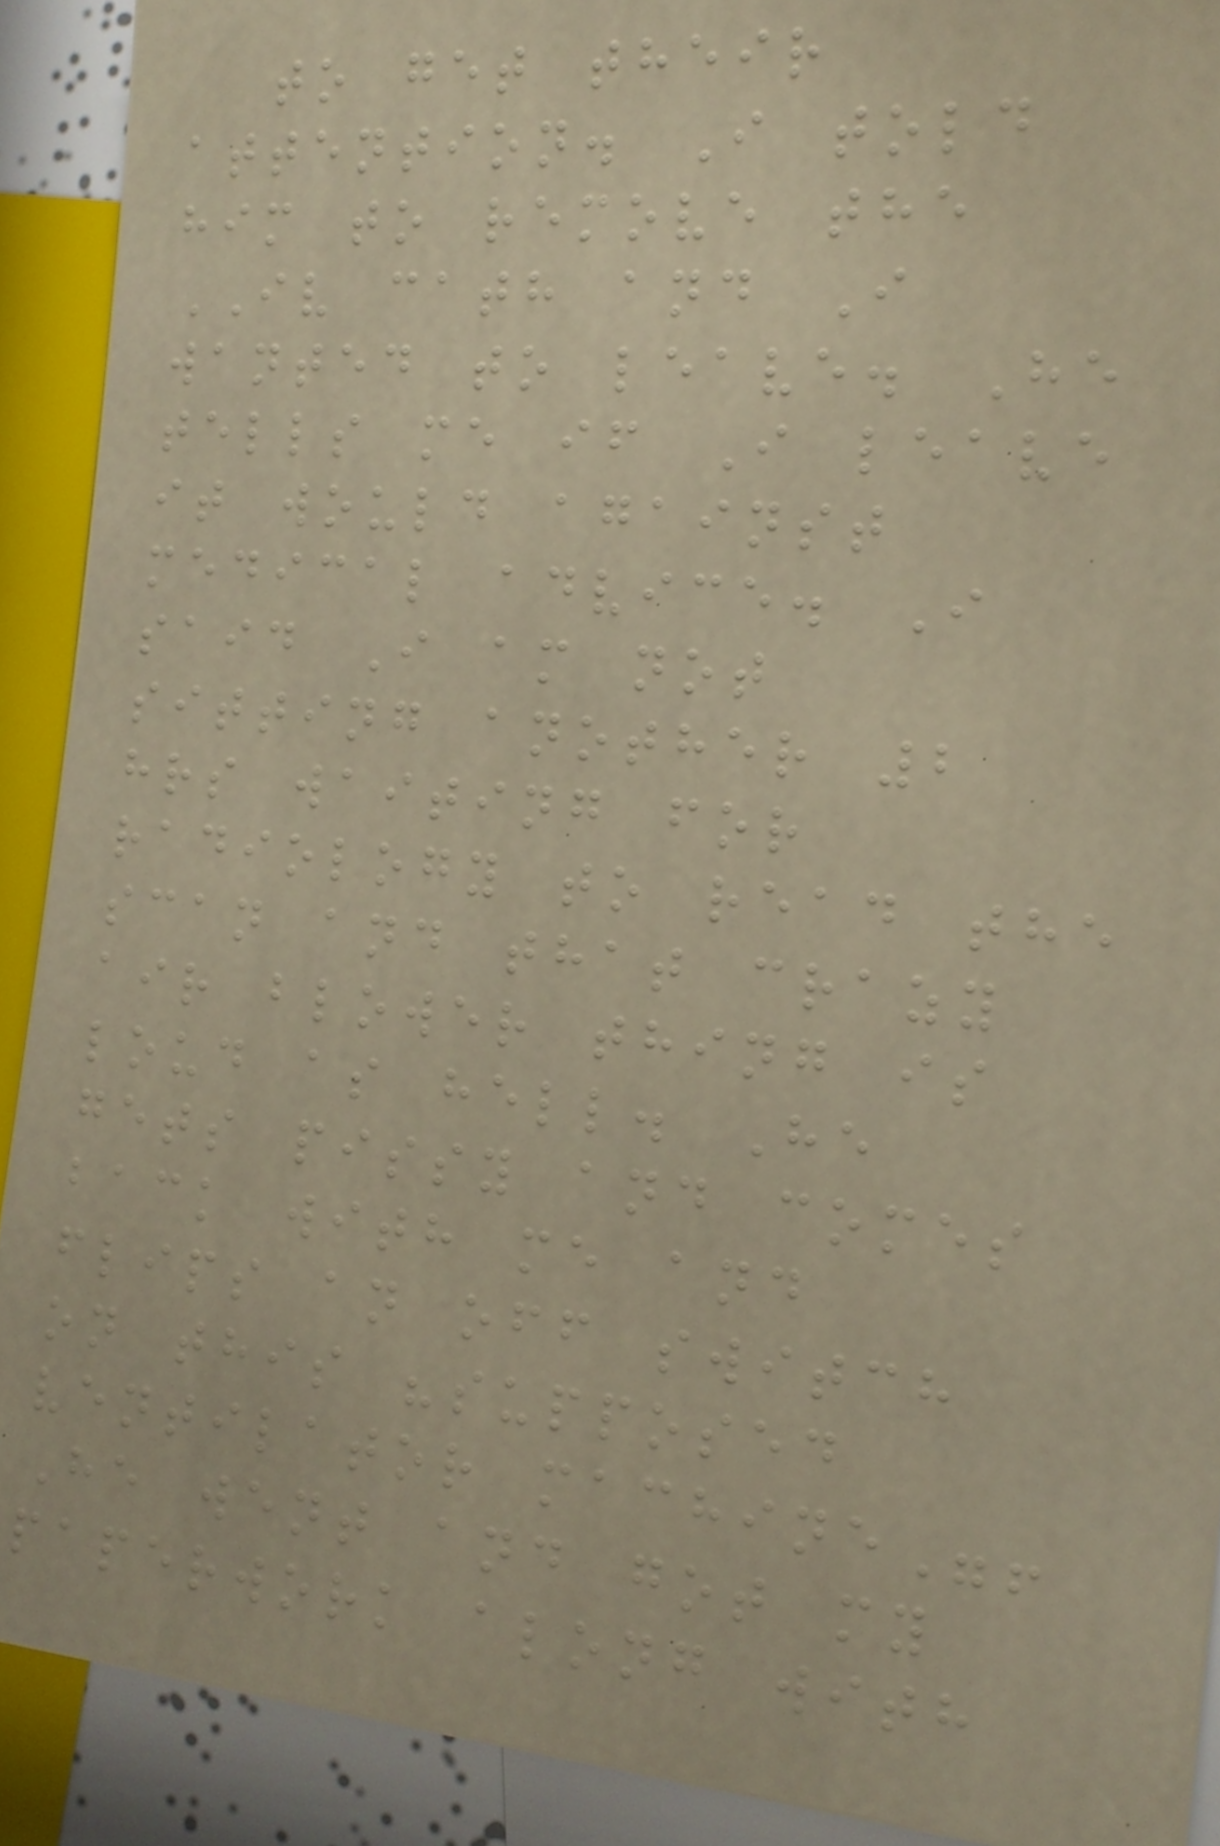to get their
attention. I told
him to remove the
IV cath and I
wanted to leave. He
tells me if I leave
it would against
medical advice. I
said I am not
sitting another 2
hrs waiting for
radiology to read the
scan and that crazy
air blower thing is
loud as hell. He
gets pissy and comes
back with me and
flips an off switch
on this "supposed
ventilator machine"!
He went and got my
paperwork along with
